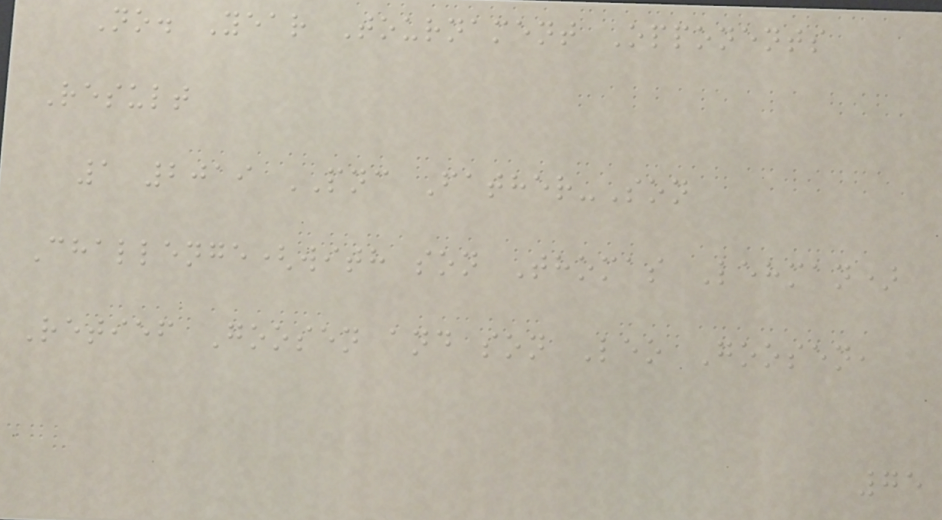No. Year Tournament Opponents
Result
1 2019 PNC Father-Son
Challenge(with son Thomas Lehman)
Retief Goosen and son Leo Goosen,
75
